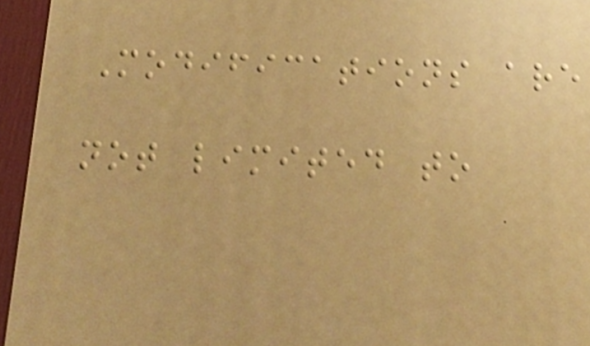Modifications are
not limited to
